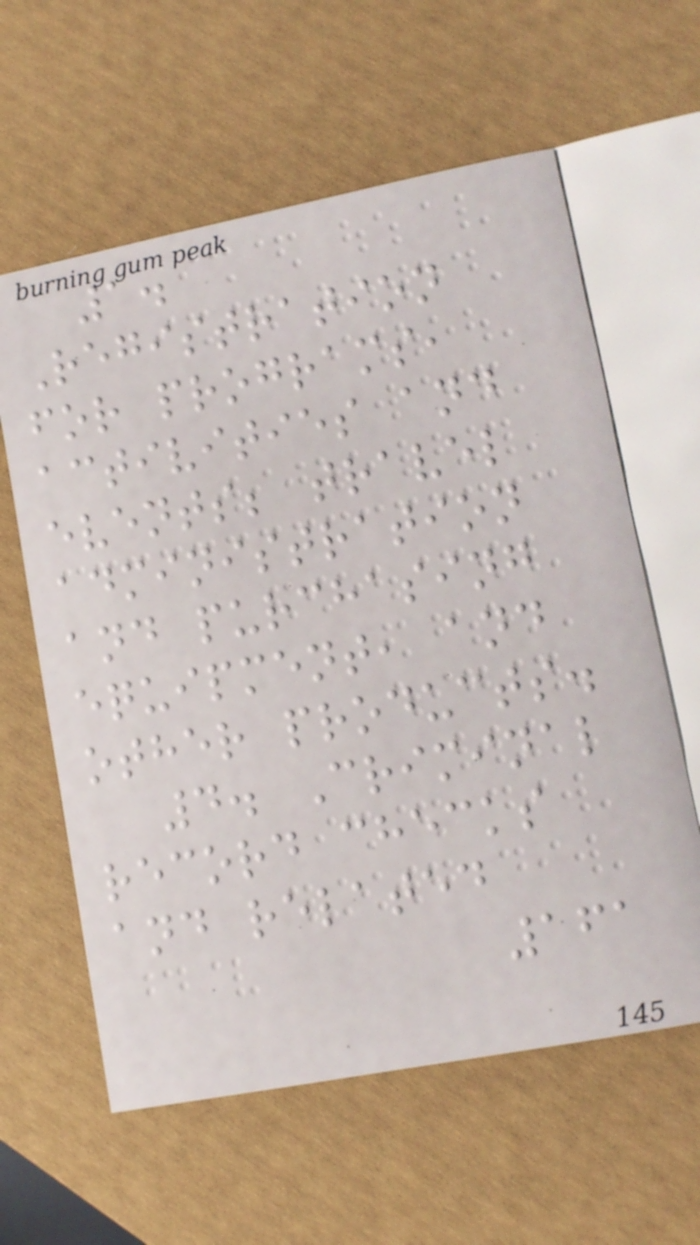1.
Registration
for programs,
activities and
events; travel
administration
and purchasing
equipment, and
other products.
4. Criminal
record checks
and related
161
